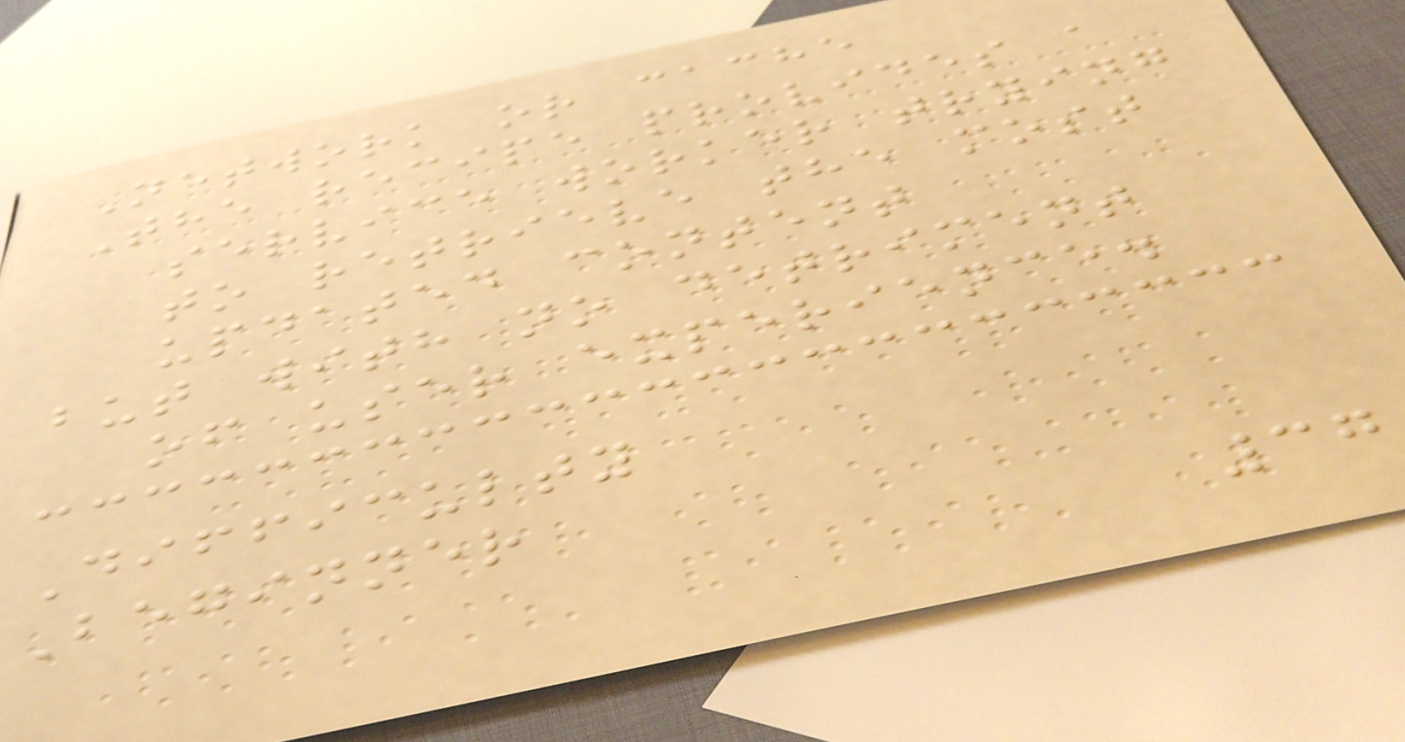Network or cache
The recipe provides a
service worker trying
to retrieve the most
updated content
but with no detriment
of user experience.
Difficulty
Beginner
37
